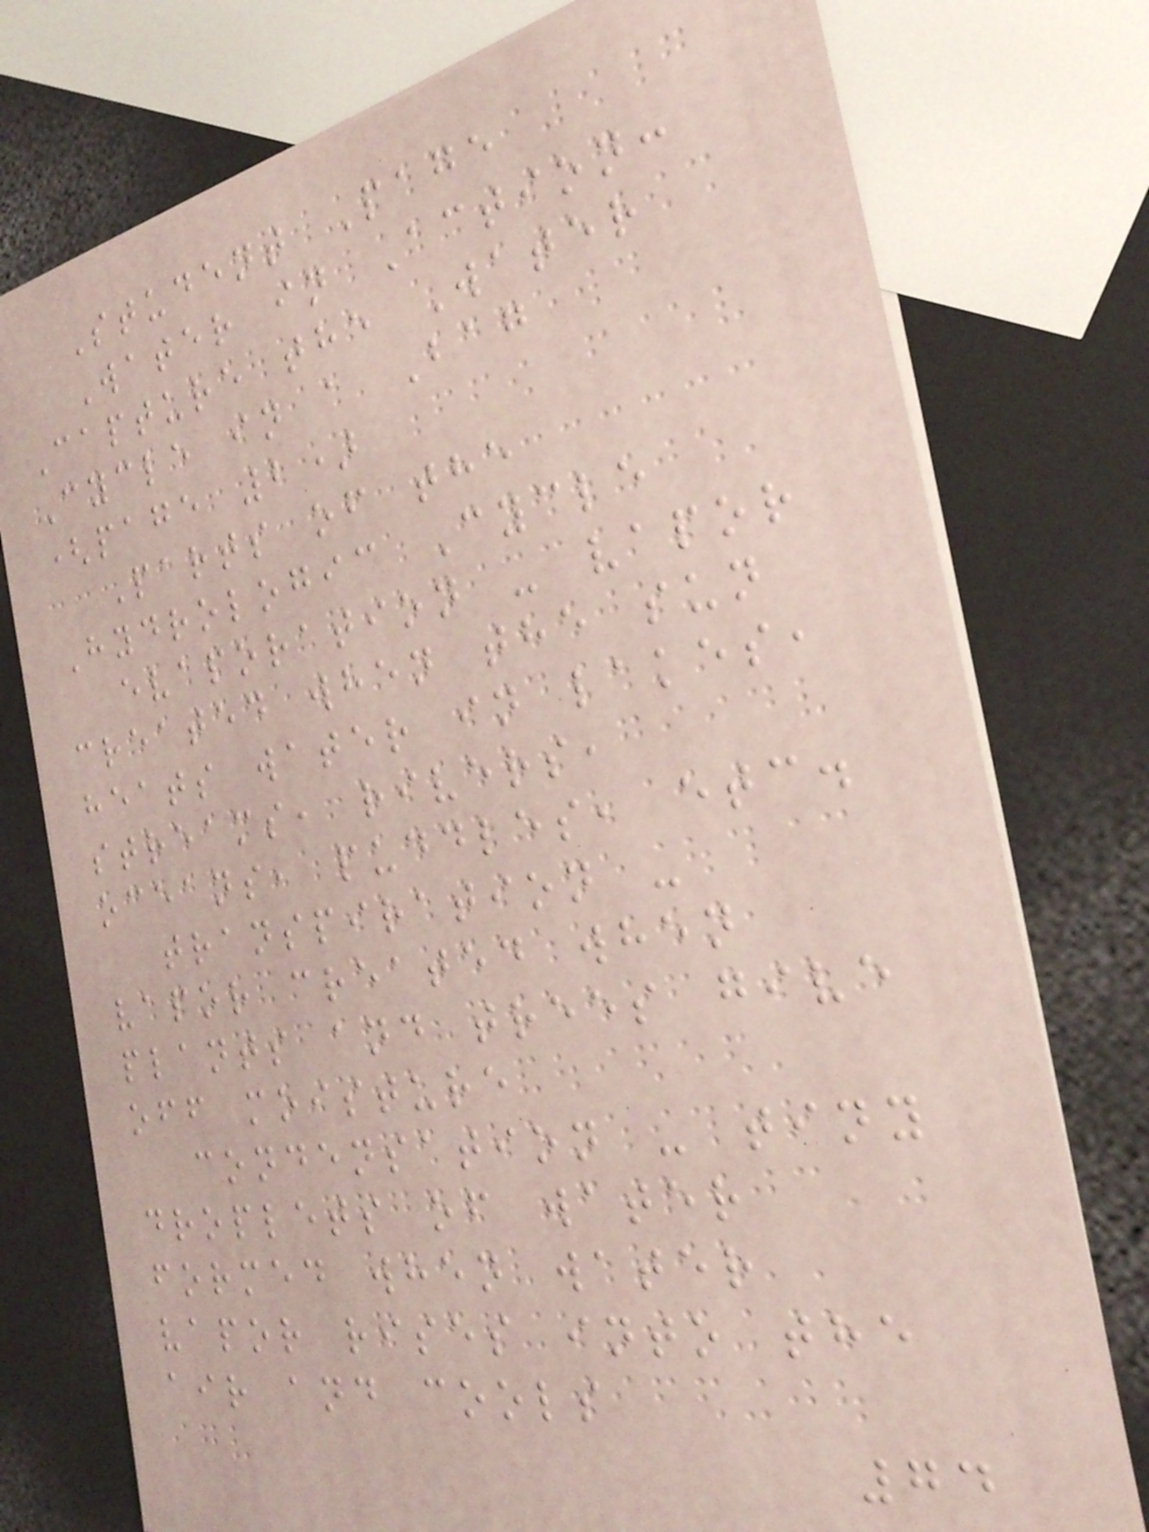Student Page
Water in Action:
Capture the Water
Cycle in a Bag
(page 2)
Parts of the
Hydrologic Cycle
evaporation - vapor
created when the sun
heats water in lakes,
streams, rivers,
oceans, puddles, etc.
transpiration -
vapor created when
plants and trees give
off moisture
condensation - tiny
droplets of water
formed when water
vapor rises into the
air and cools
74
